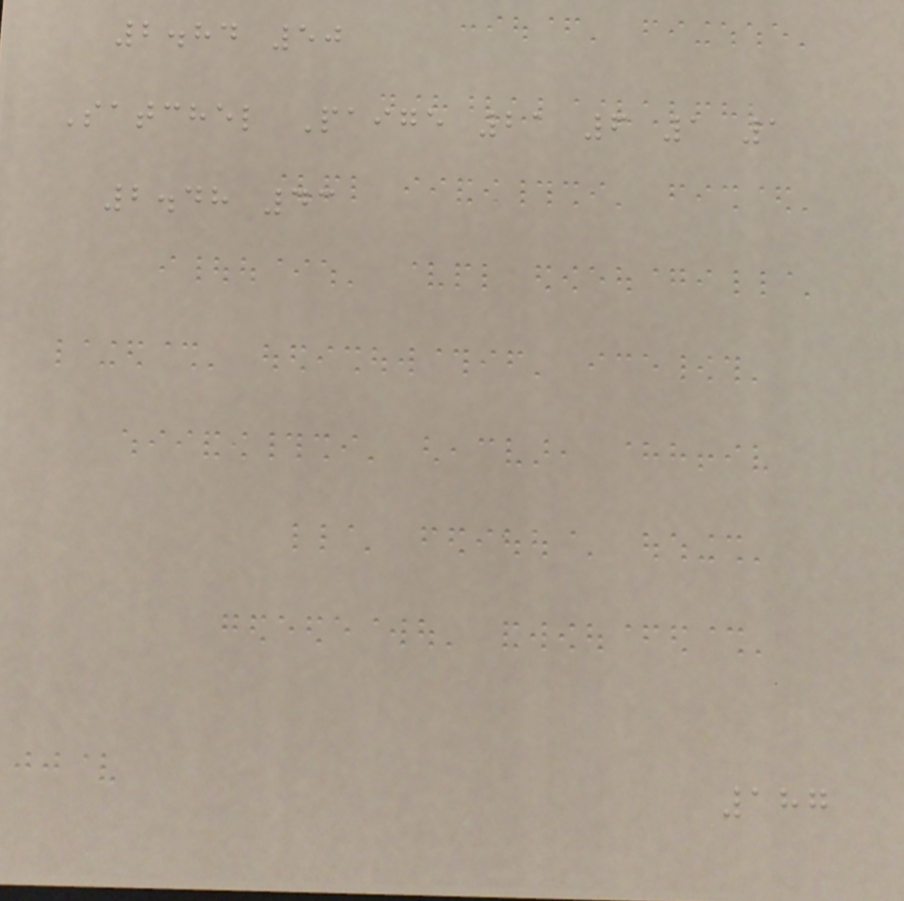2.84 50
Satchel Paige 21 6 1 1
2.48 43
187
